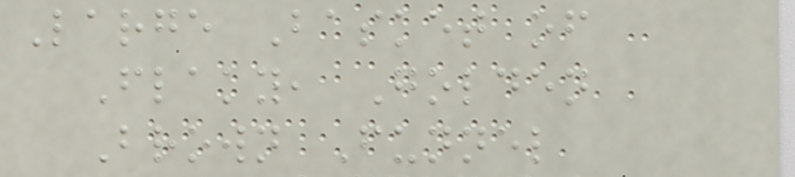Large Basket of
Flaky, Golden
Brown Funnel
